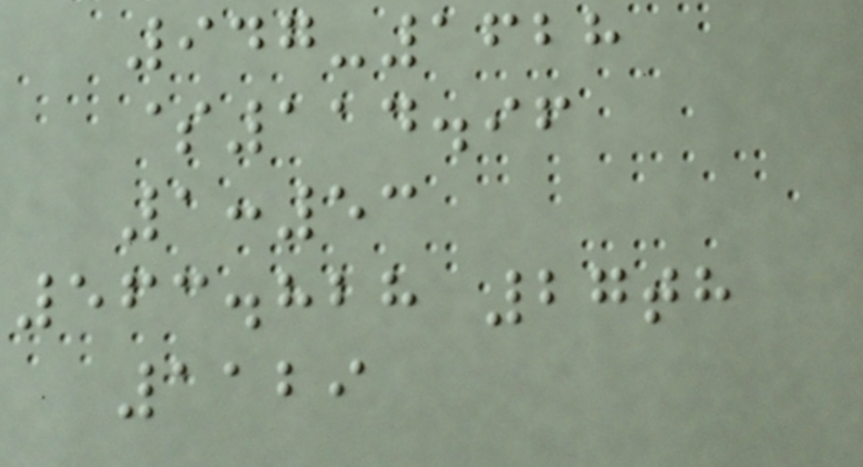947-1628
$114.96
1:53
563.828 27th
1129
